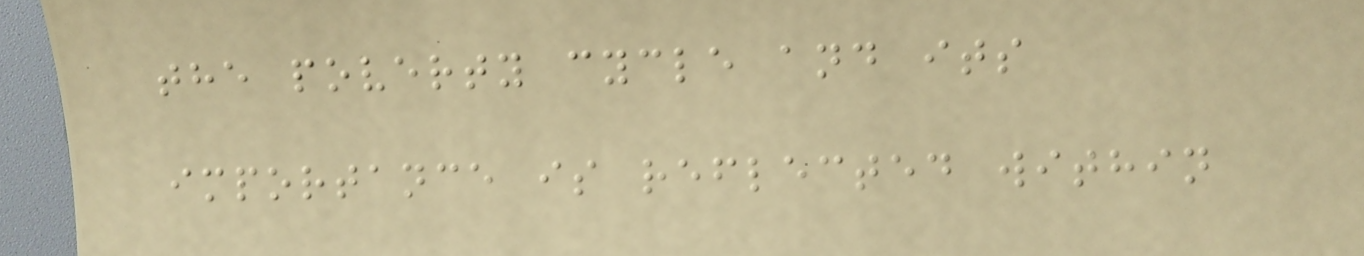the poverty cycle and its
importance is reflected within
